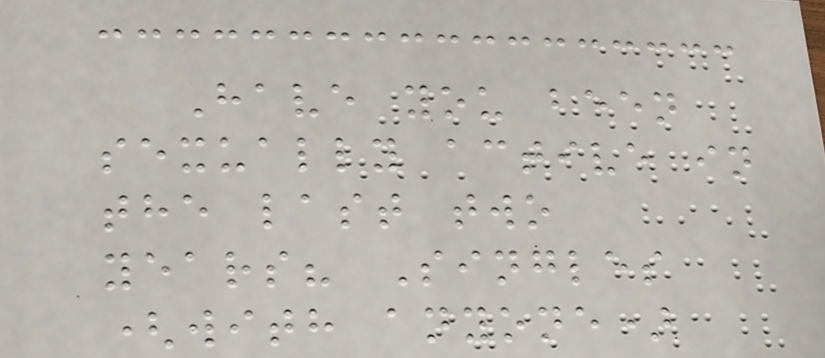Have you been
sexually active in
the last two
years? Singles
(with anyone)
